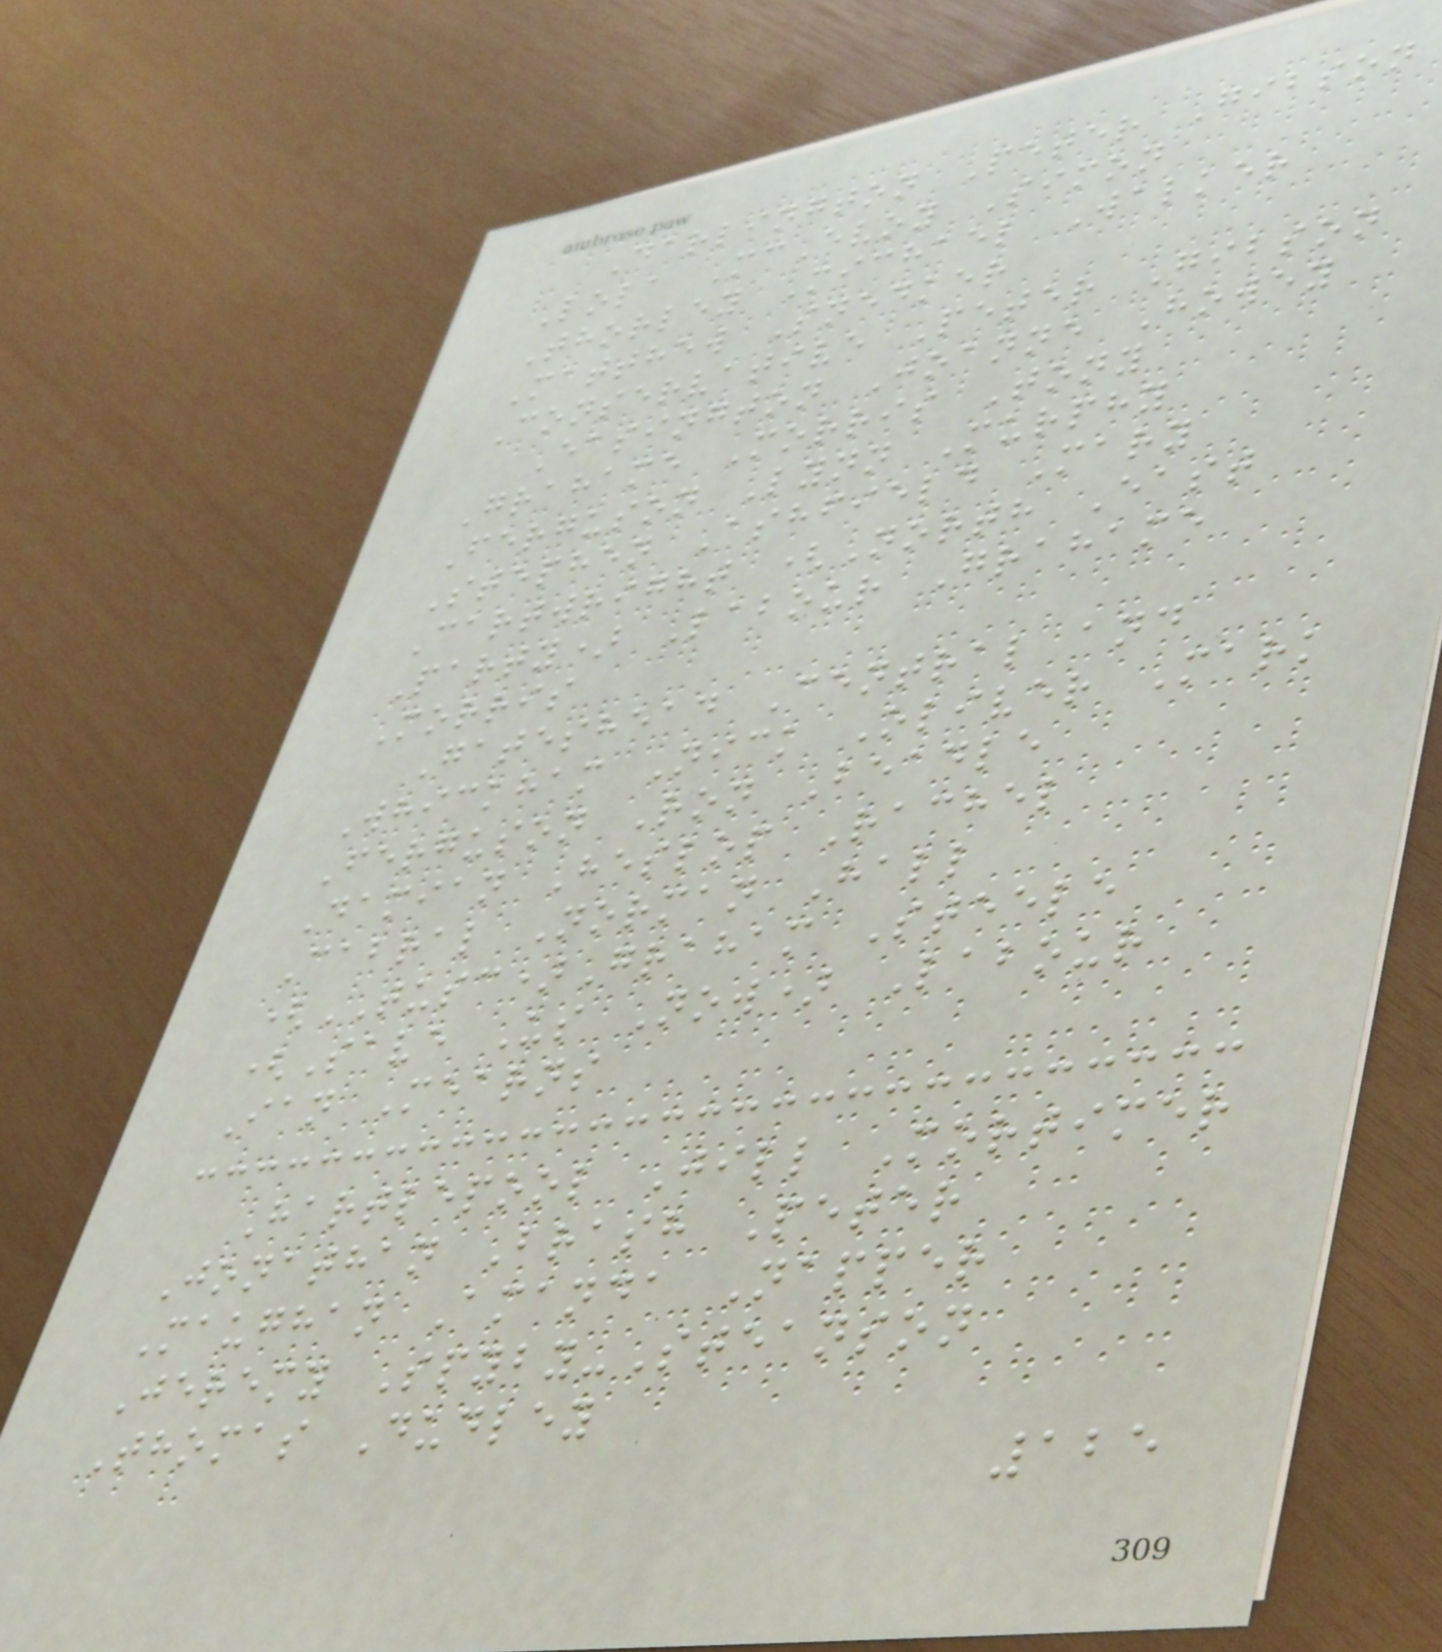Darlington Peter Gibson
Lola McEvoy Simon
Thorley Michael Walker
Matthew Snedker
Conservative Peter Gibson
Easington Joanne Howey
Grahame Morris Tony
Ferguson Lynn Murphy
Stephen Ashfield Mary
Cartwright (North East
Party) Labour Grahame
Morris
Gateshead Central and
Whickham Nick Oliver Mark
Ferguson Ron Beadle
Damian Heslop Rachel
Cabral Norman Hall
(TUSC)Graham Steele
(Save Us Now) Labour
Ian Mearns
Hartlepool Jill Mortimer
Jonathan Brash Peter
Maughan Amanda Napper
Jeremy Spyby-Steanson
Thomas Dudley
125
